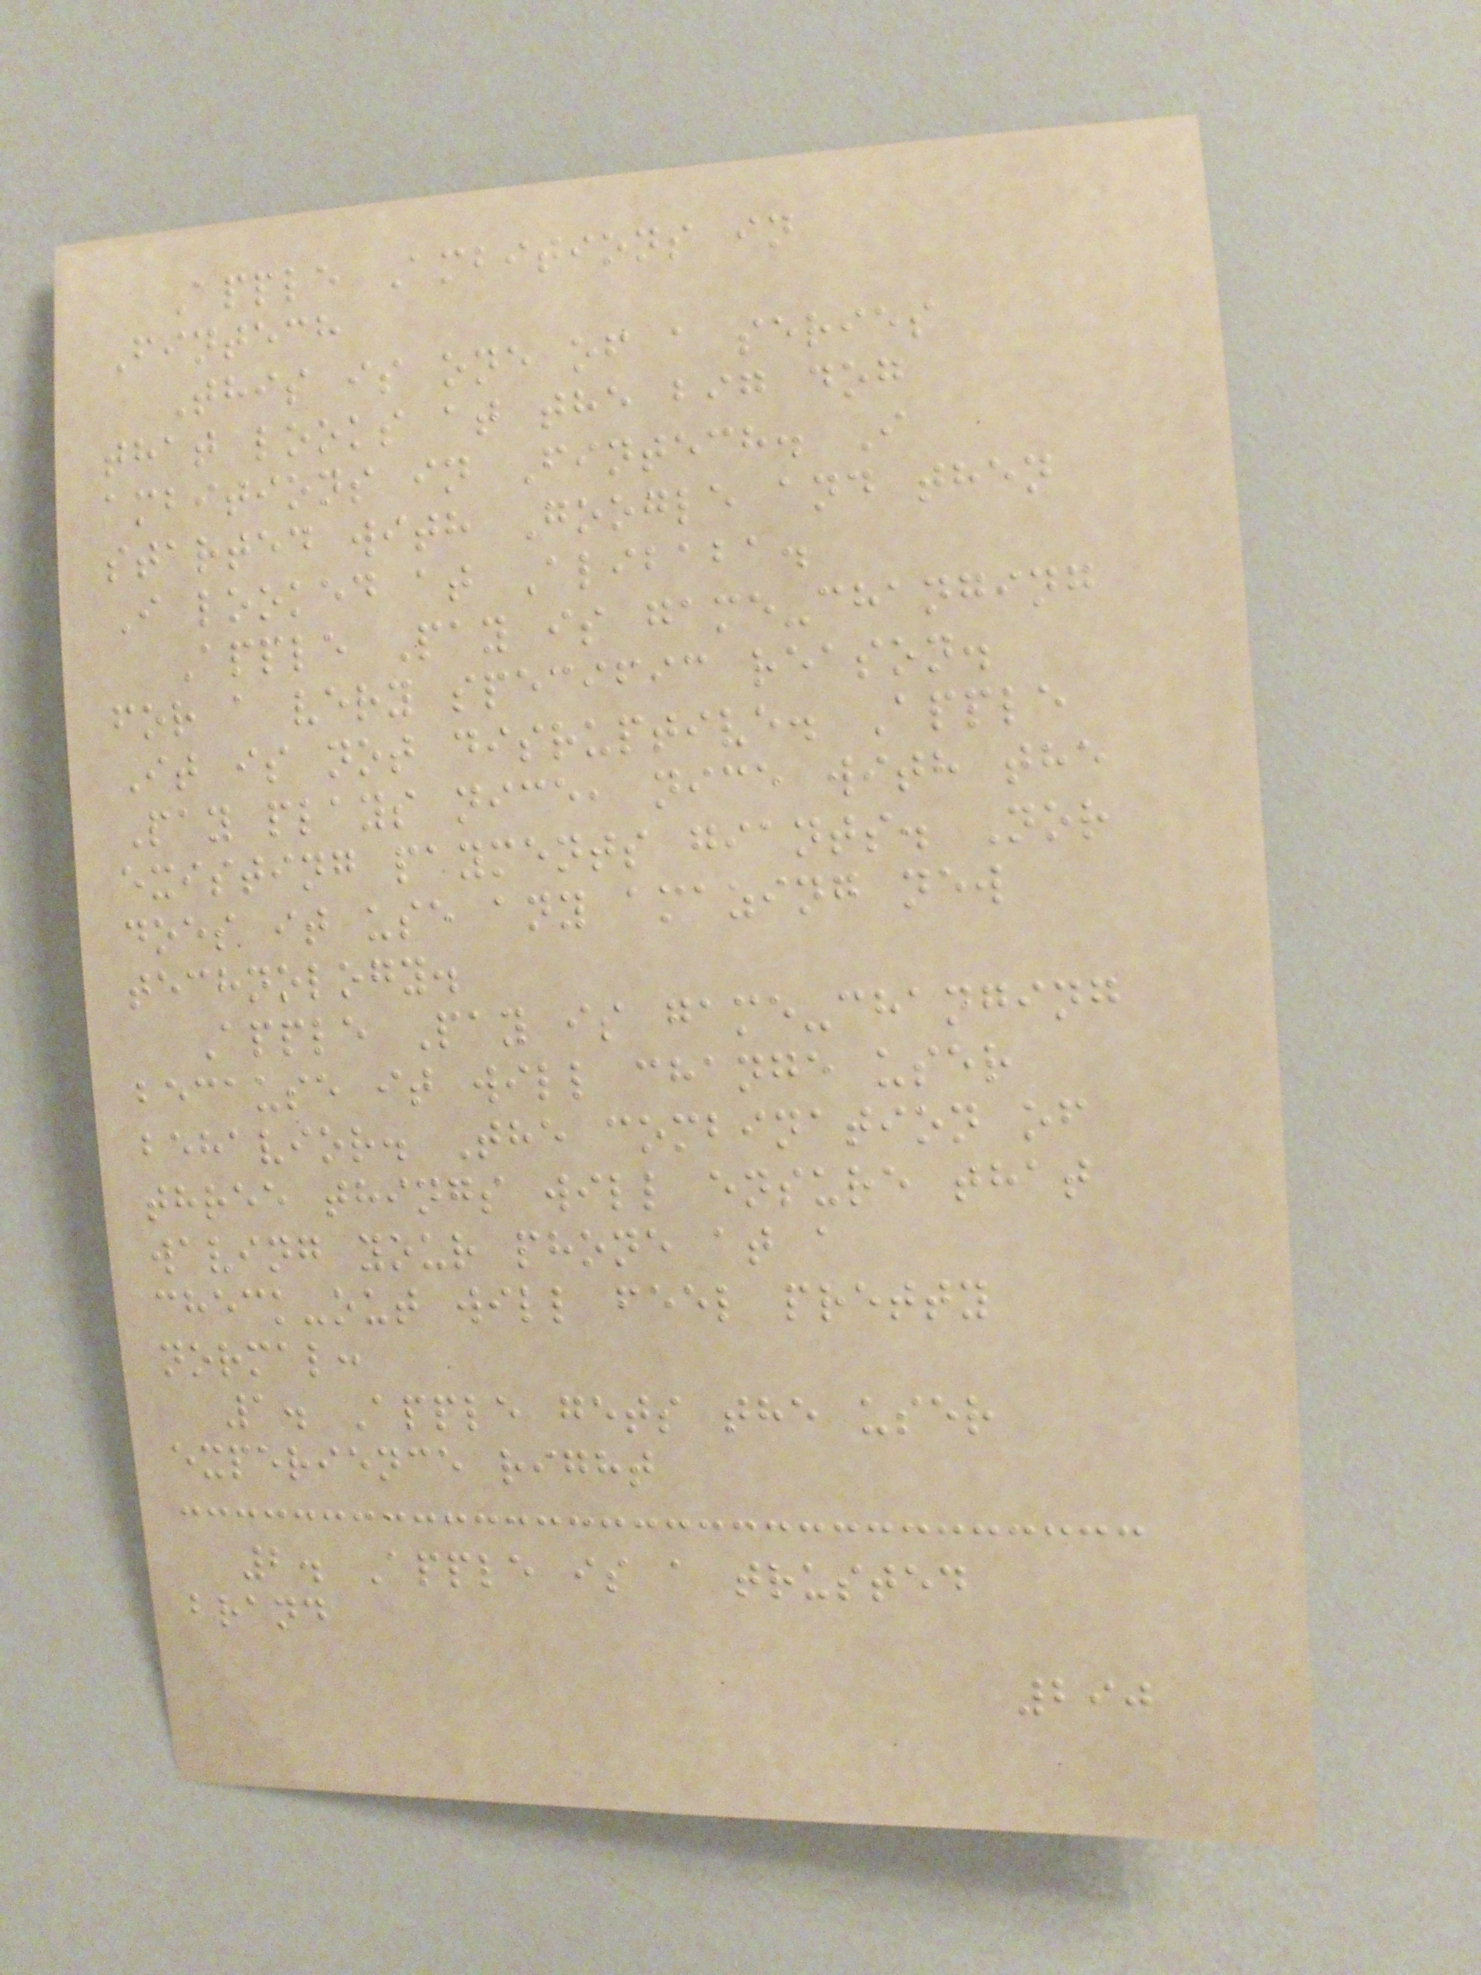Apple Ambitions in
Fintech
This is one of a series
that looks at the big dog
ambitions in Fintech. I
started with Google and then
I looked at Alibaba.
Apple Pay is game-changing
for a very specific reason.
It is not disruptive. Apple
Pay plays nice, nice with the
existing payments giants. Nor
does it use any amazing new
technology.
Apple Pay is game-changing
because it will change user
behavior. The combination of
three things will ensure that
waving your phone at a
check-out will feel pretty
normal:
1. Apple gets the user
experience right
2. Apple is a trusted
brand
290
